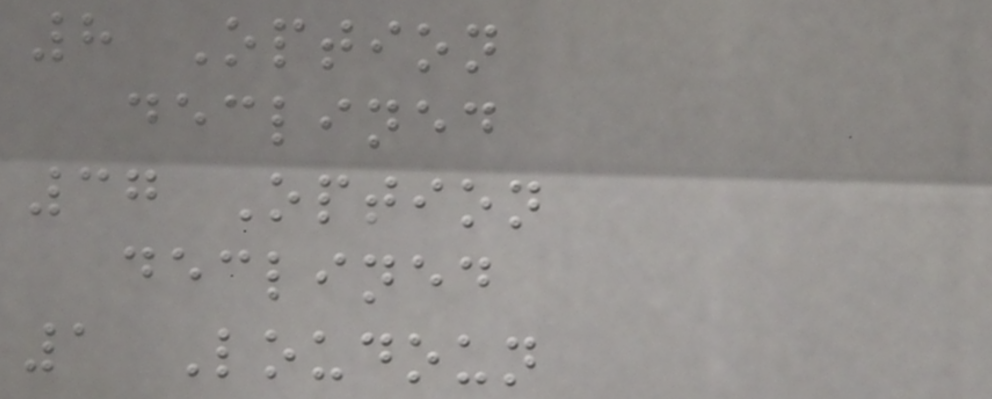8 Option
declined
37 Option
declined
1 Loudoun
